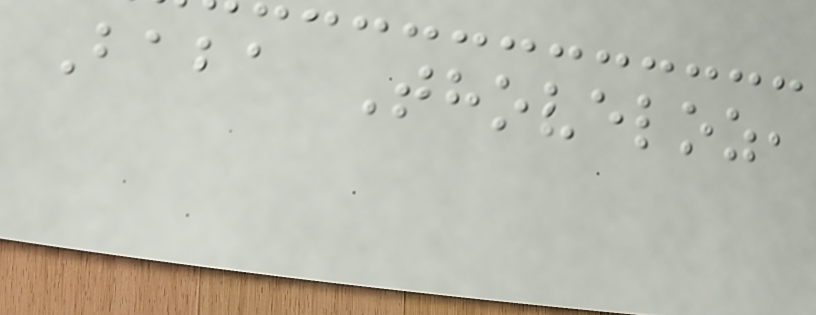Baba Thoveloz,
